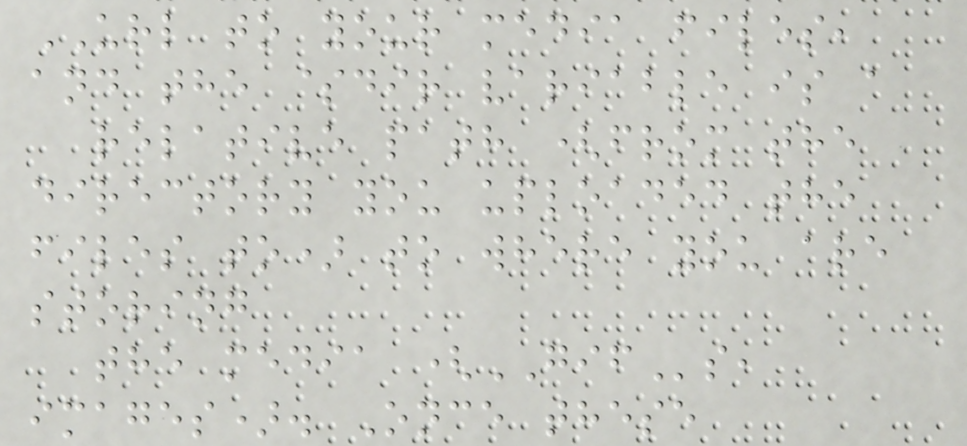URL to your media files,
and the $dir variable is a
relative path (from the
directory you uploaded the
files to) to where you are
storing
the media (GIFs,
images). Once these
